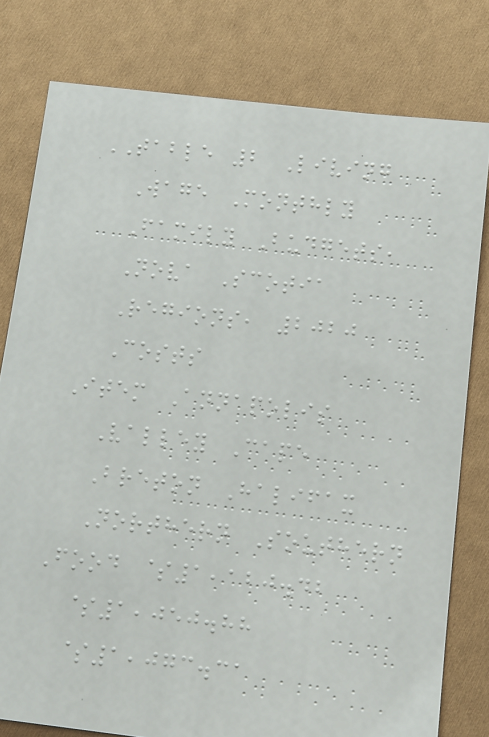TABLE 2 Living
Wage Monthly
Family Budgets,
Nova Scotia
Regions, 2020
Costs
Item Annapolis
Valley Cape
Breton Halifax
Northern Southern
Food $1,120.42
$1,050.88
$1,073.31
